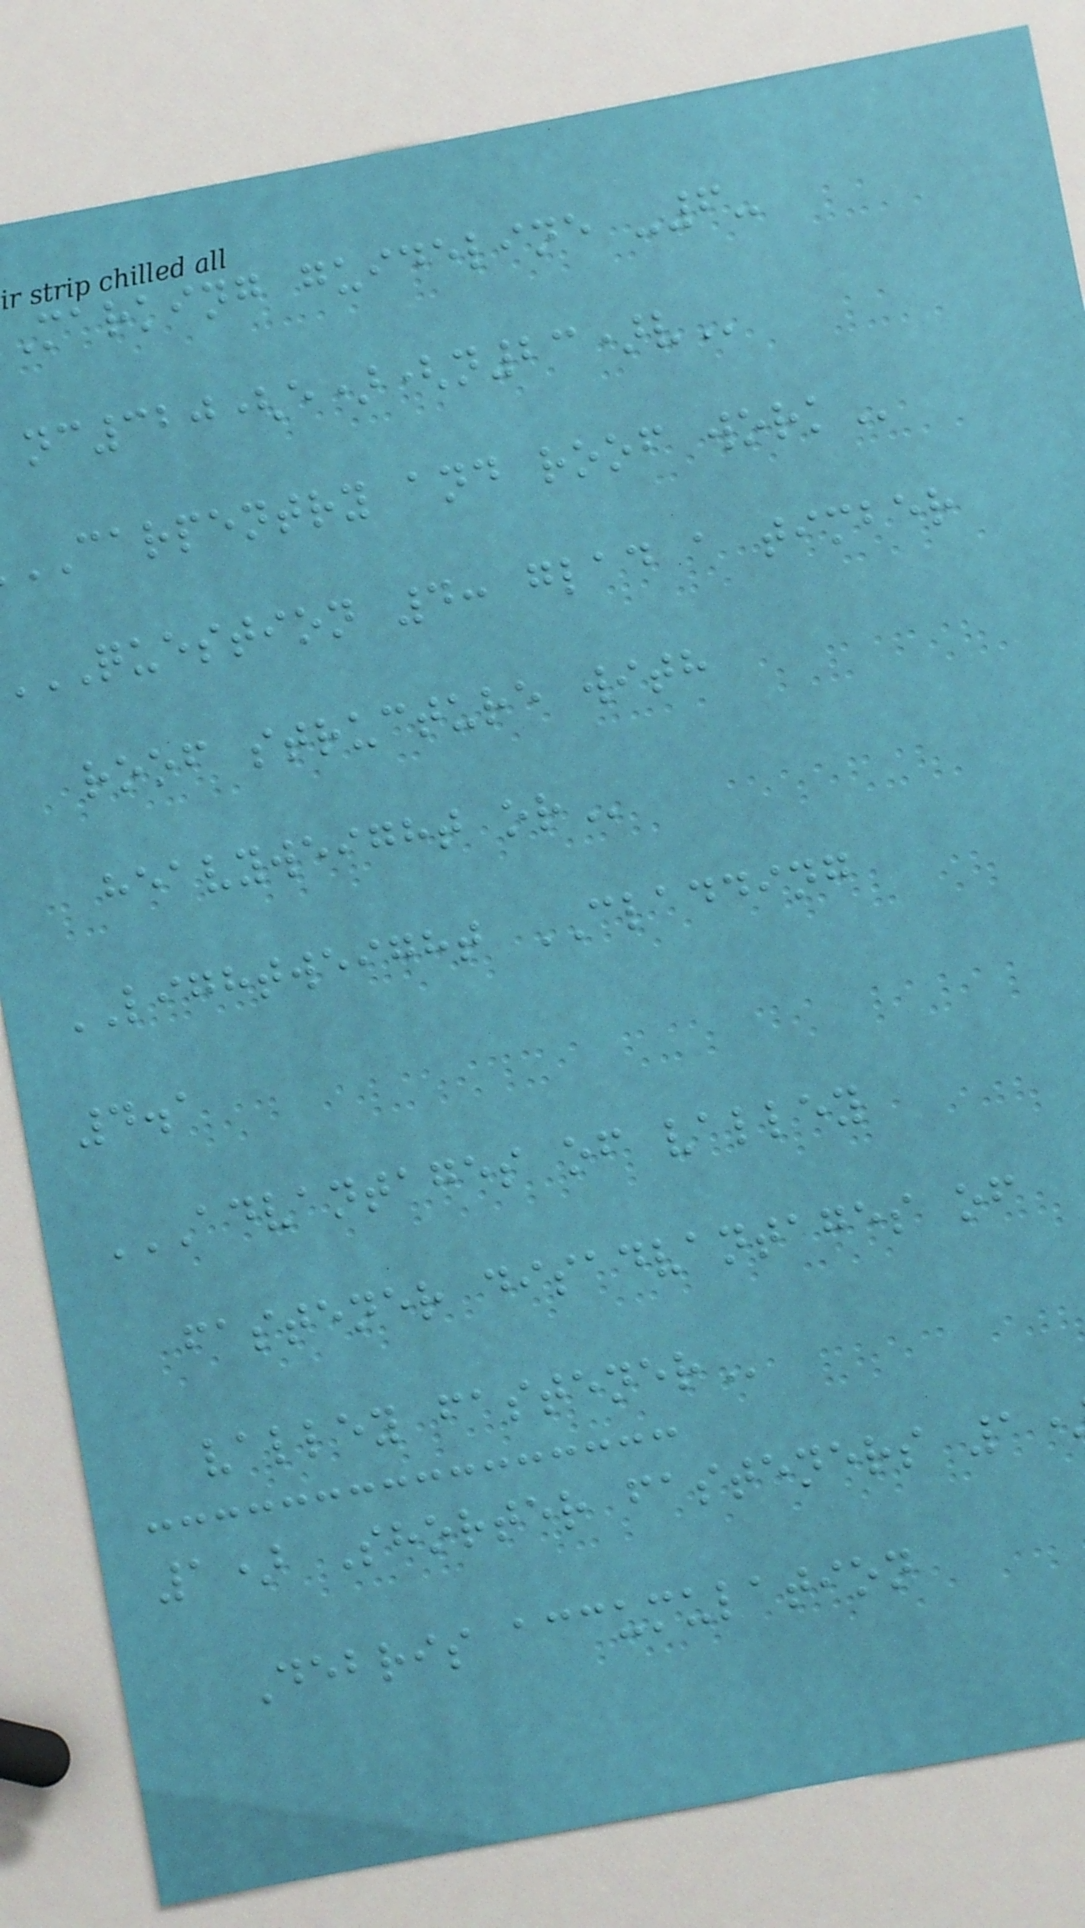marking guideline -6-
CARPENTRY and roof
QUESTION 4: glad a timber
roof structure with
heavyweight
LIGHTWEIGHT CLADDING
4.1
ADVANTAGES OF VALLEY
fastener disadvantages of
valley
1) Shorter fasteners 1
Debris accumulation
